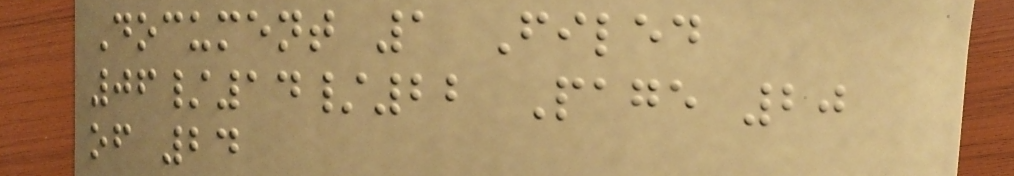Document 1 Filed
06/14/22 Page 20
of 24
